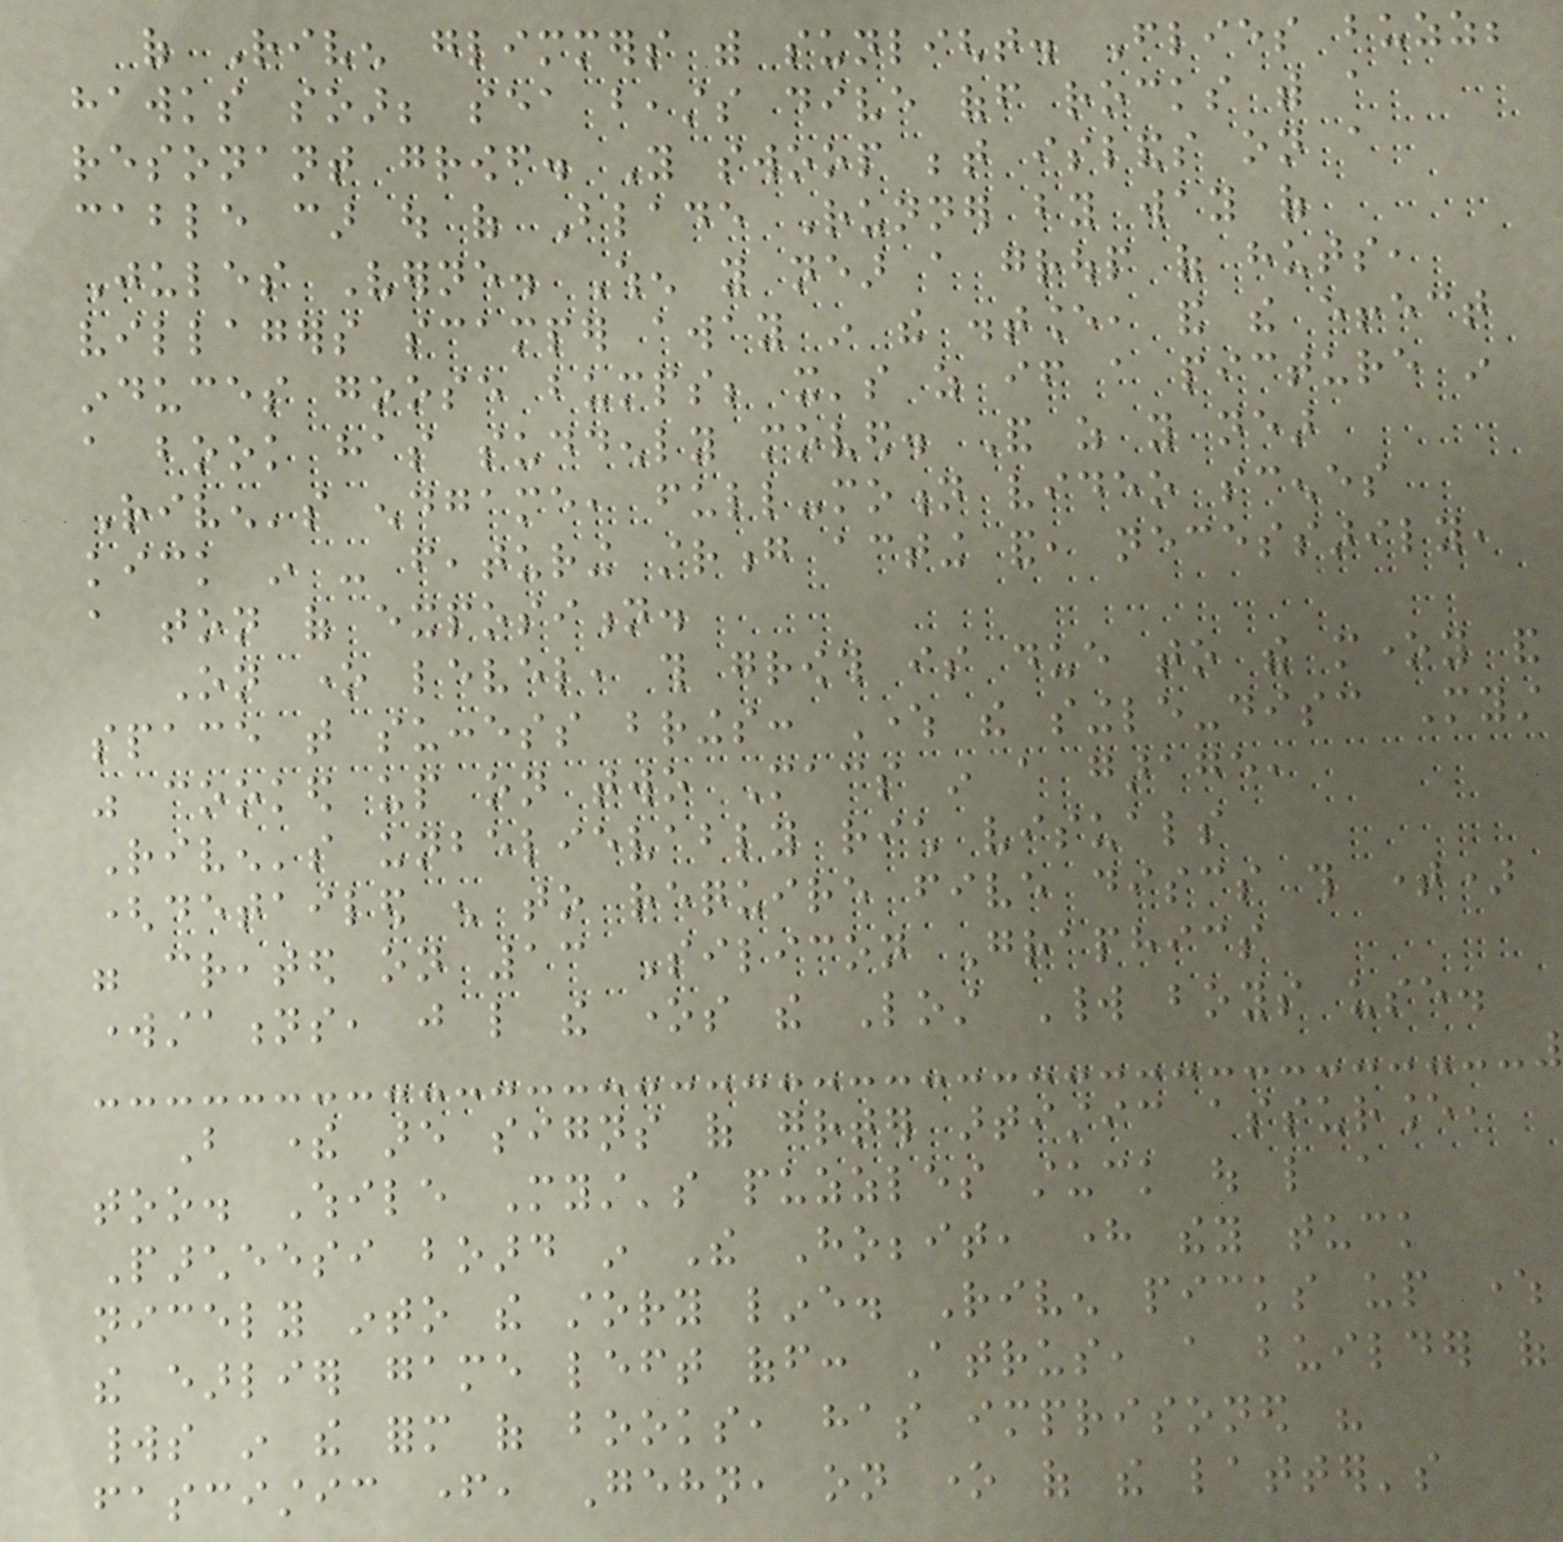of Riven glimmers with sunlight. Flies buzz;
hawks soar; sea beasts dive off rocks with a
resonant growf. You swoop between islands on a
cable car out of Blade Runner by way of
Jules Verne. When you near a group of huts,
villagers scamper away in the distance, and the effect
induces goose bumps; it's as if a picture in
a book has suddenly moved. And as you near
Riven's endgame, full-motion video scenes
kick in - featuring strong acting and, necessarily,
a ton of exposition.
On one level, this growth is due to the money and
space that success brings: Where the single-disc Myst
was cooked up on two Macs in a garage,
Riven's unbelievably rich visuals
(detailed enough to require five discs this time)
were created on 13 Silicon Graphics
workstations, just like the ones the Lost World boys use.
But there are signs of greater artistic assurance,
too. While Myst's puzzles stuck out like a
Parcheesi board in The Hobbit, here they tuck
nicely into the story line. Riven picks up where
the earlier game left off: Atrus, a builder of
worlds in the form of books, has imprisoned his
fascistic father, Gehn, on one of the latter's
